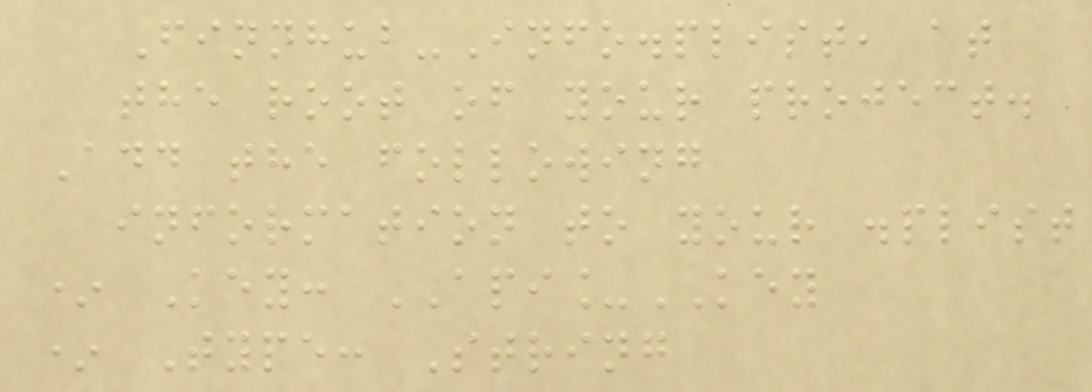Finnhub-Info.plist, at
the root of your project.
Add the following
information to your .plist
* Key: API_KEY
* Type: String
